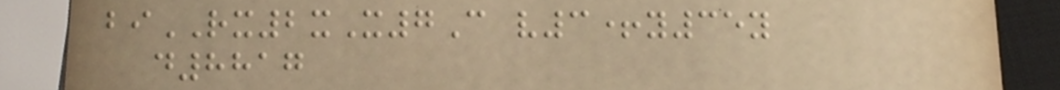biRX2xX7C v3+y35y
d8817
